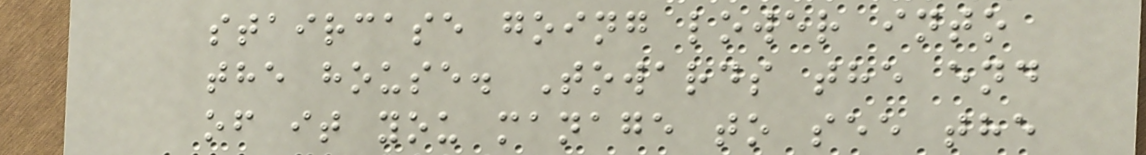staircase going lower into
the house. Towards the end
of it you manage to see the
